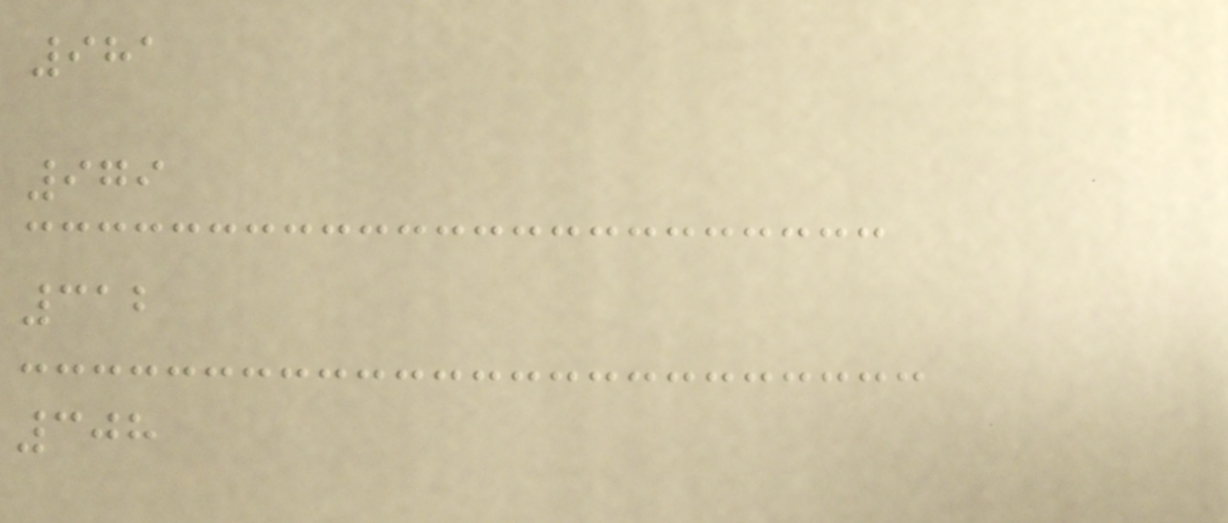981
979
312
308
